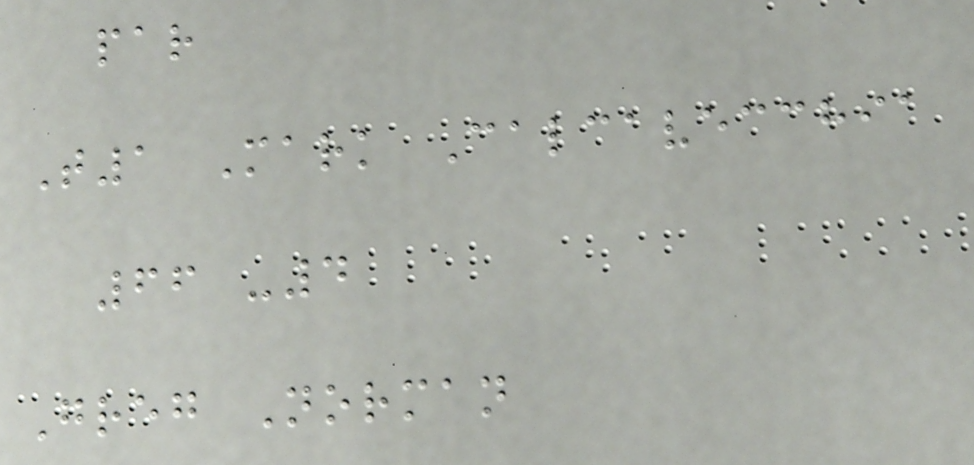par
T1 Mark Calcavecchia
66 -4
Greg Norman
